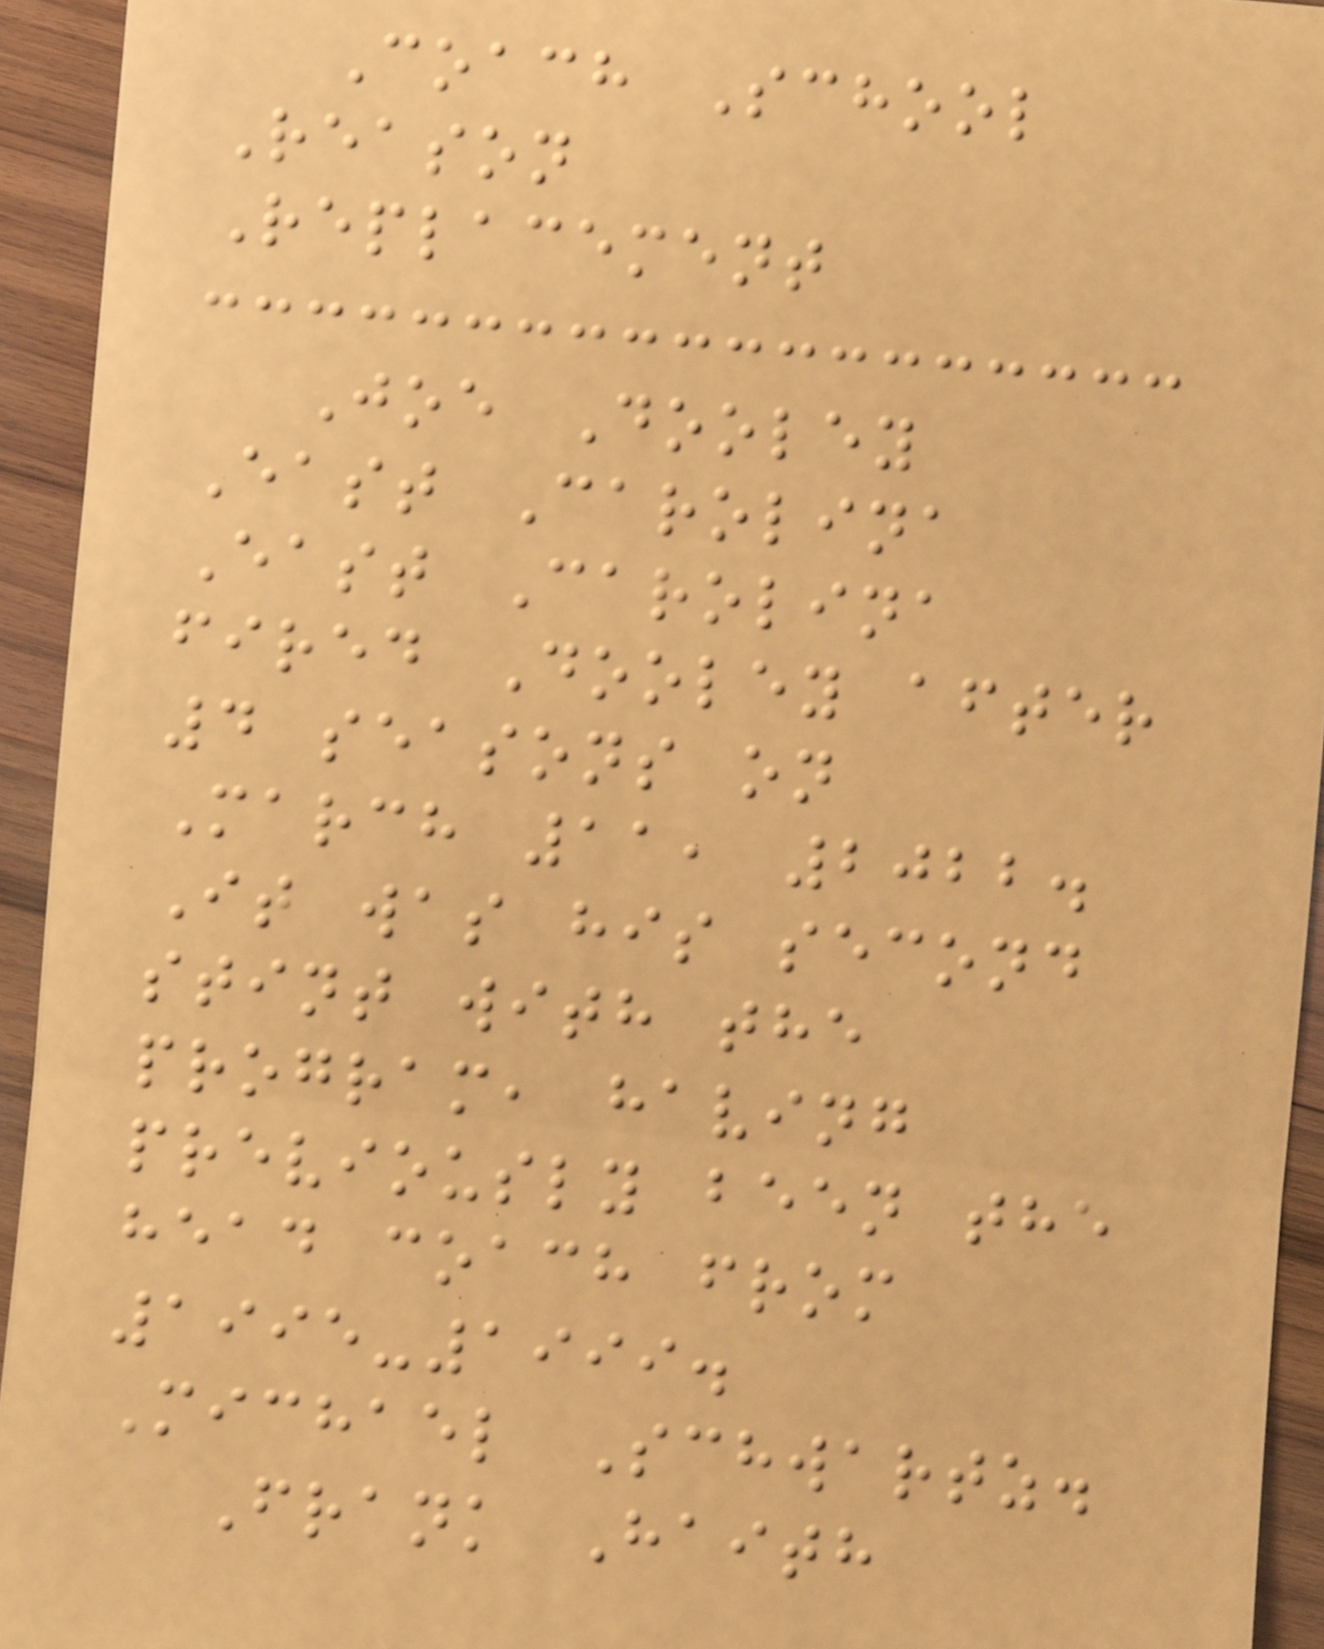Coach School
Reason
Replacement
Joe Dooley
East Carolina
East Carolina
fired Dooley after
4 seasons on
March 11, 2022.
It was his second
stint with the
program, having
previously been the
head coach from
1995-1999.
Michael Schwartz.
Frank Haith
